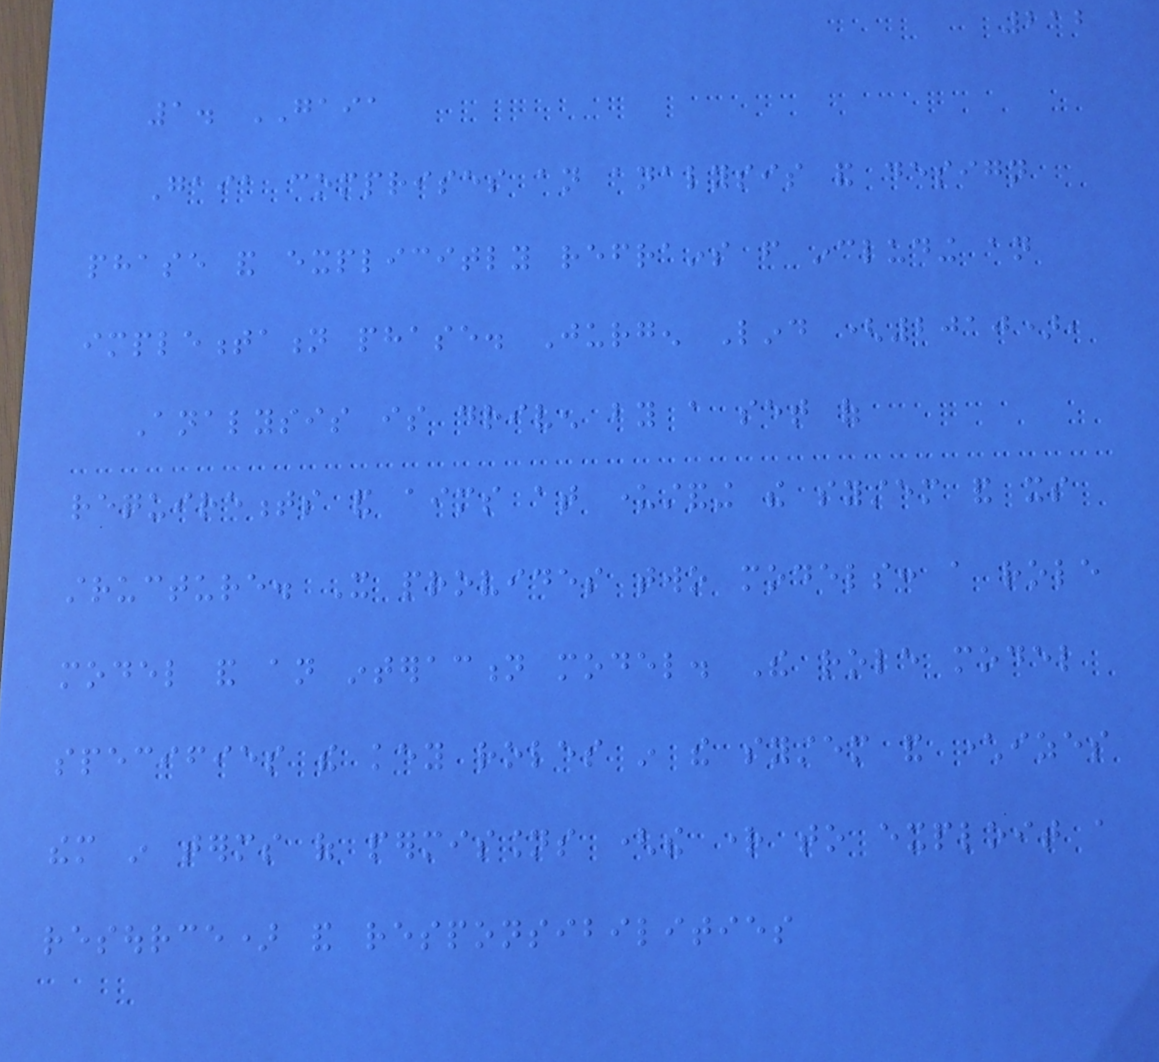212
1. GAIA
Gaia comprises an analysis and design
phase and explicitly refrains from including an
implementation phase. Jurgen Lind (2010),
Analysis is driven by a set of
requirements and aims at understanding the system and its
structure. It provides two models: a role
model and an interaction model. The role model
specifies the key roles in the system and characterizes
them in terms of permissions (the right to exploit a
resource) and responsibilities
